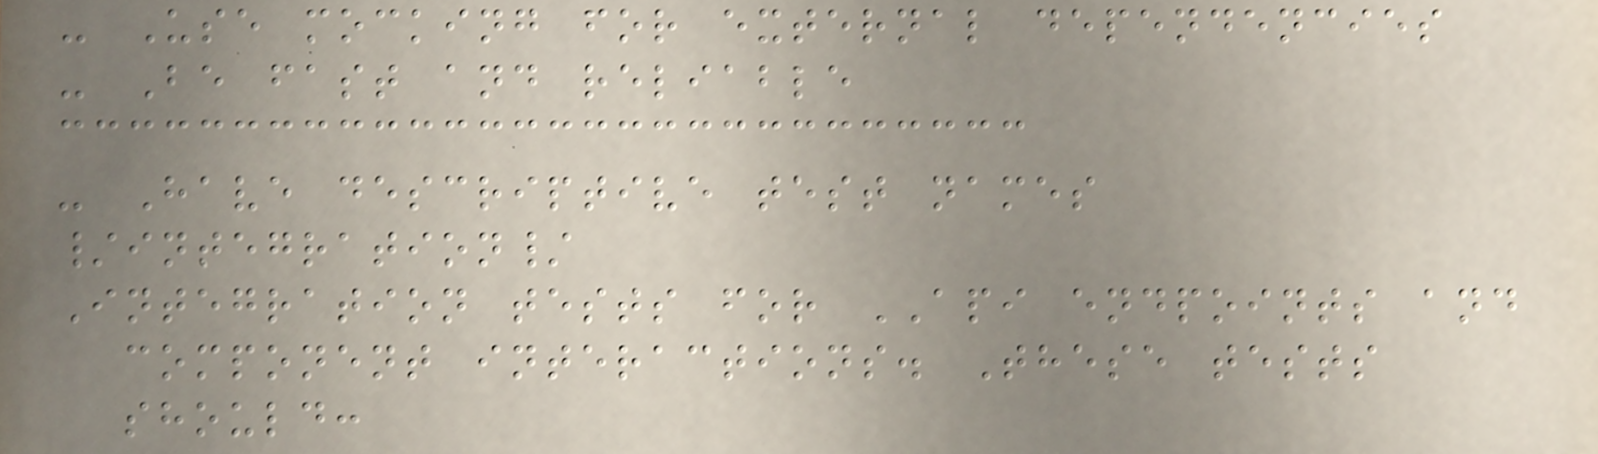- Use mocking for external dependencies
- Be fast and reliable
- Have descriptive test names
/integration/
Integration tests for API endpoints and
component interactions. These tests
should:
